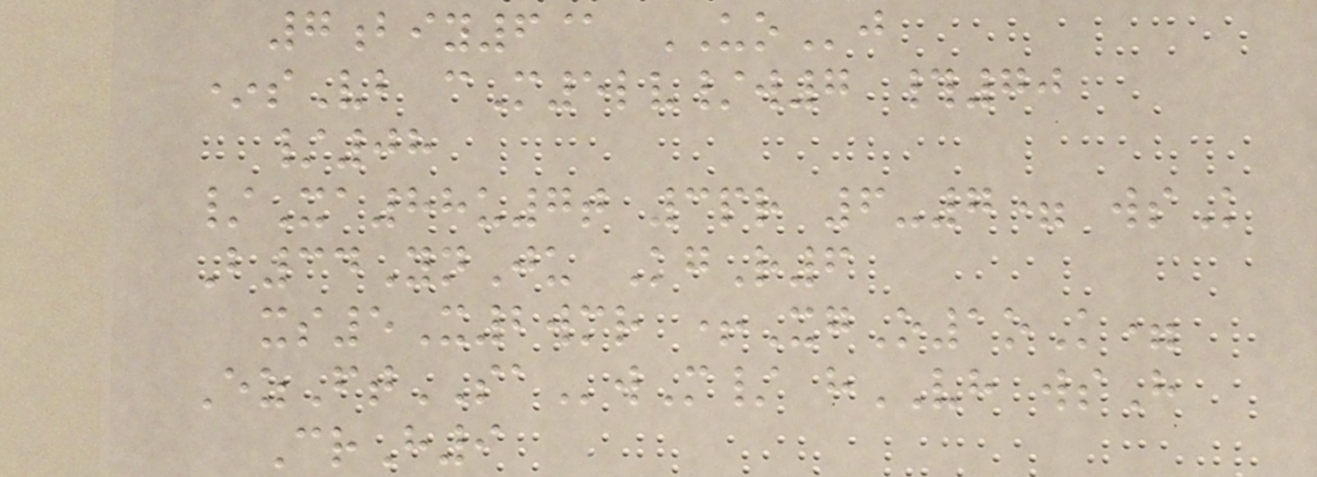7biy6@ UOj
*sVb cM5lv/w7 #70
/08
/Xa88u7t 3pr 6-7= wsK
B34YnJu KgR6
xs5X2wmr +XgO1oK=
EzFtSAwM/ hVH wsH
CrH9
